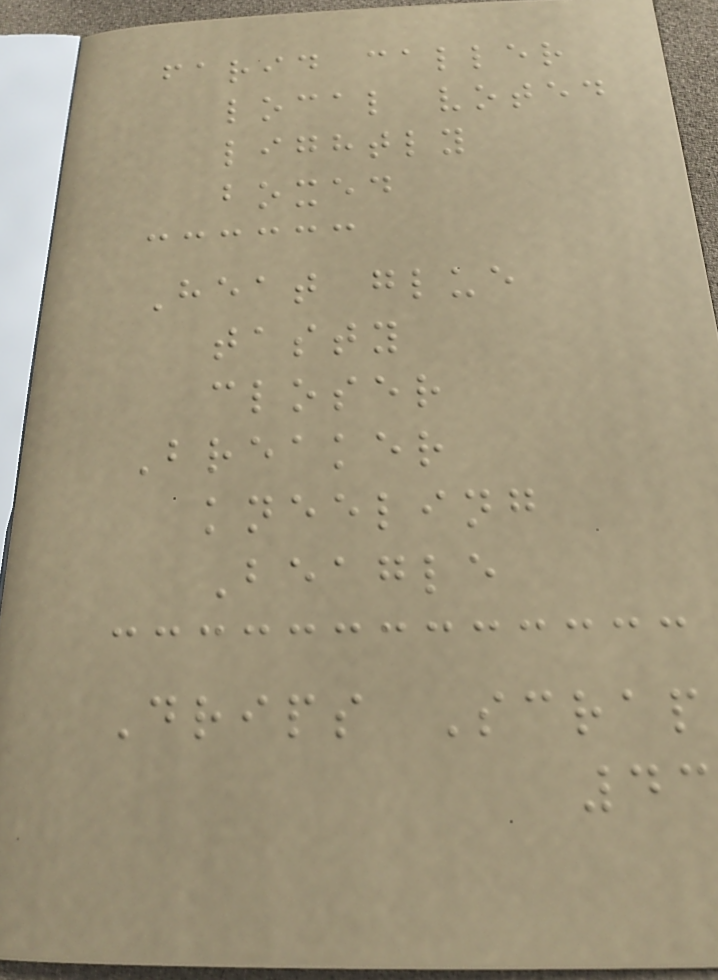farid caller
local voted
lightly
boxed
Heat glue
tasty
closer
Breaker
kneeling
Beagle
Drips Scrap
43
